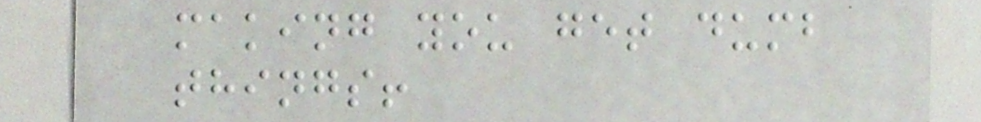making you get dumb
things!
